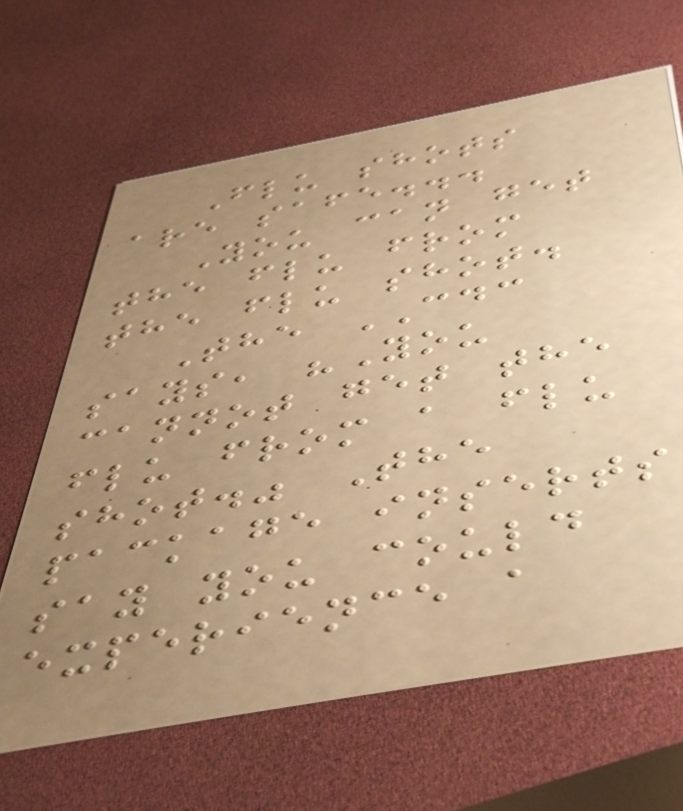Flu shots
are safe...
You can get
the flu from
the flu shot.
The CDC
says, "You
cannot get the
flu from a flu
shot." The
package inserts
say you could
experience a
